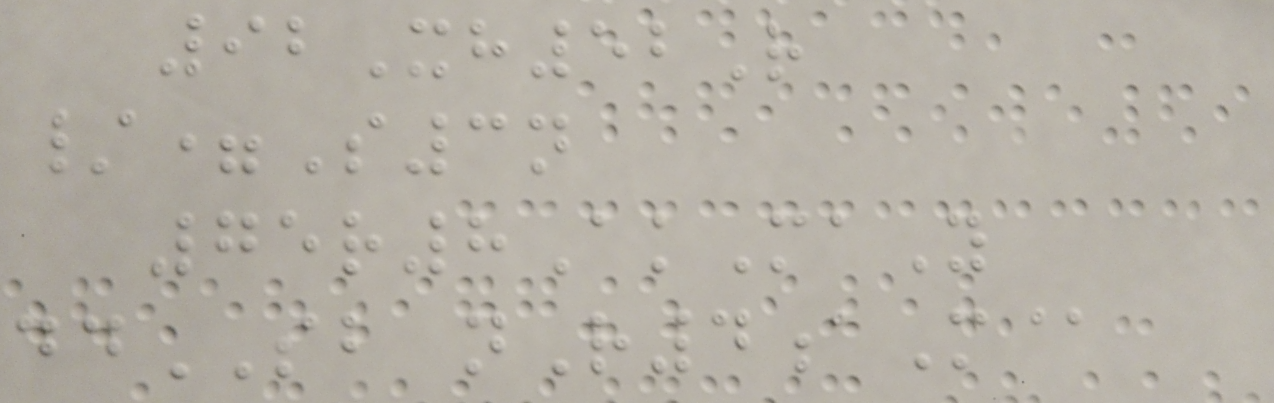92Xh52R
/=S3n
75r8AkMaY
ddSB nR4aM@
